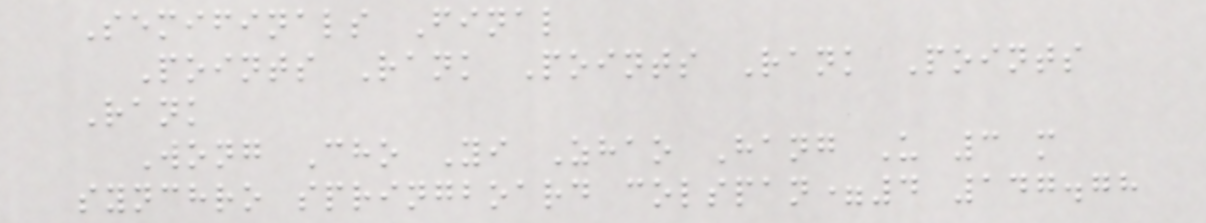Semifinals Final
Points Rank Points Rank Points
Rank
Wong Cho Yi Zhao Hang U 3 m
synchro springboard colspan=4 147.78
